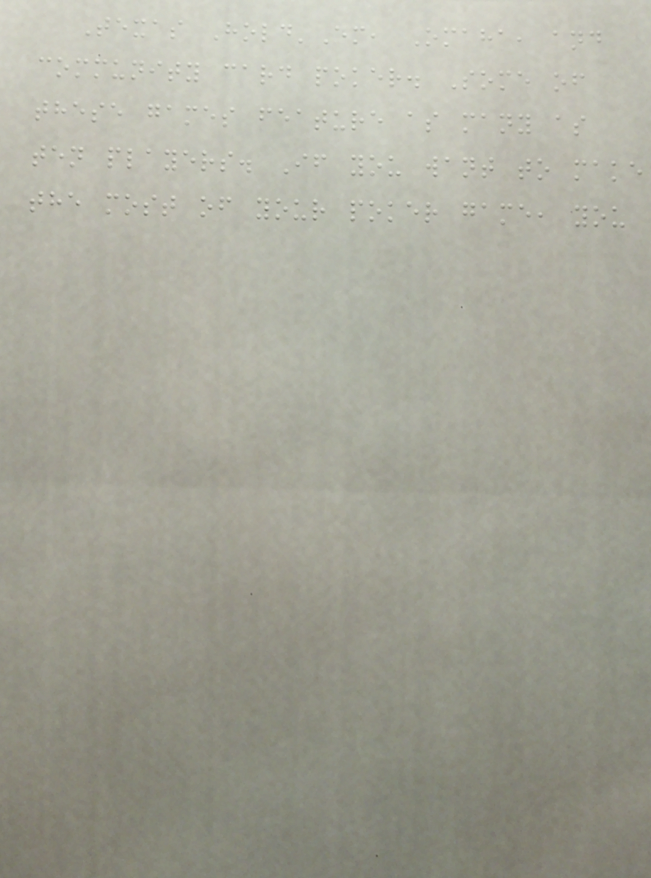Texas Hold'Em, Omaha, and
community card poker. Some of
these games feature as many as
ten players. If you want to make
the most of your poker game, you
